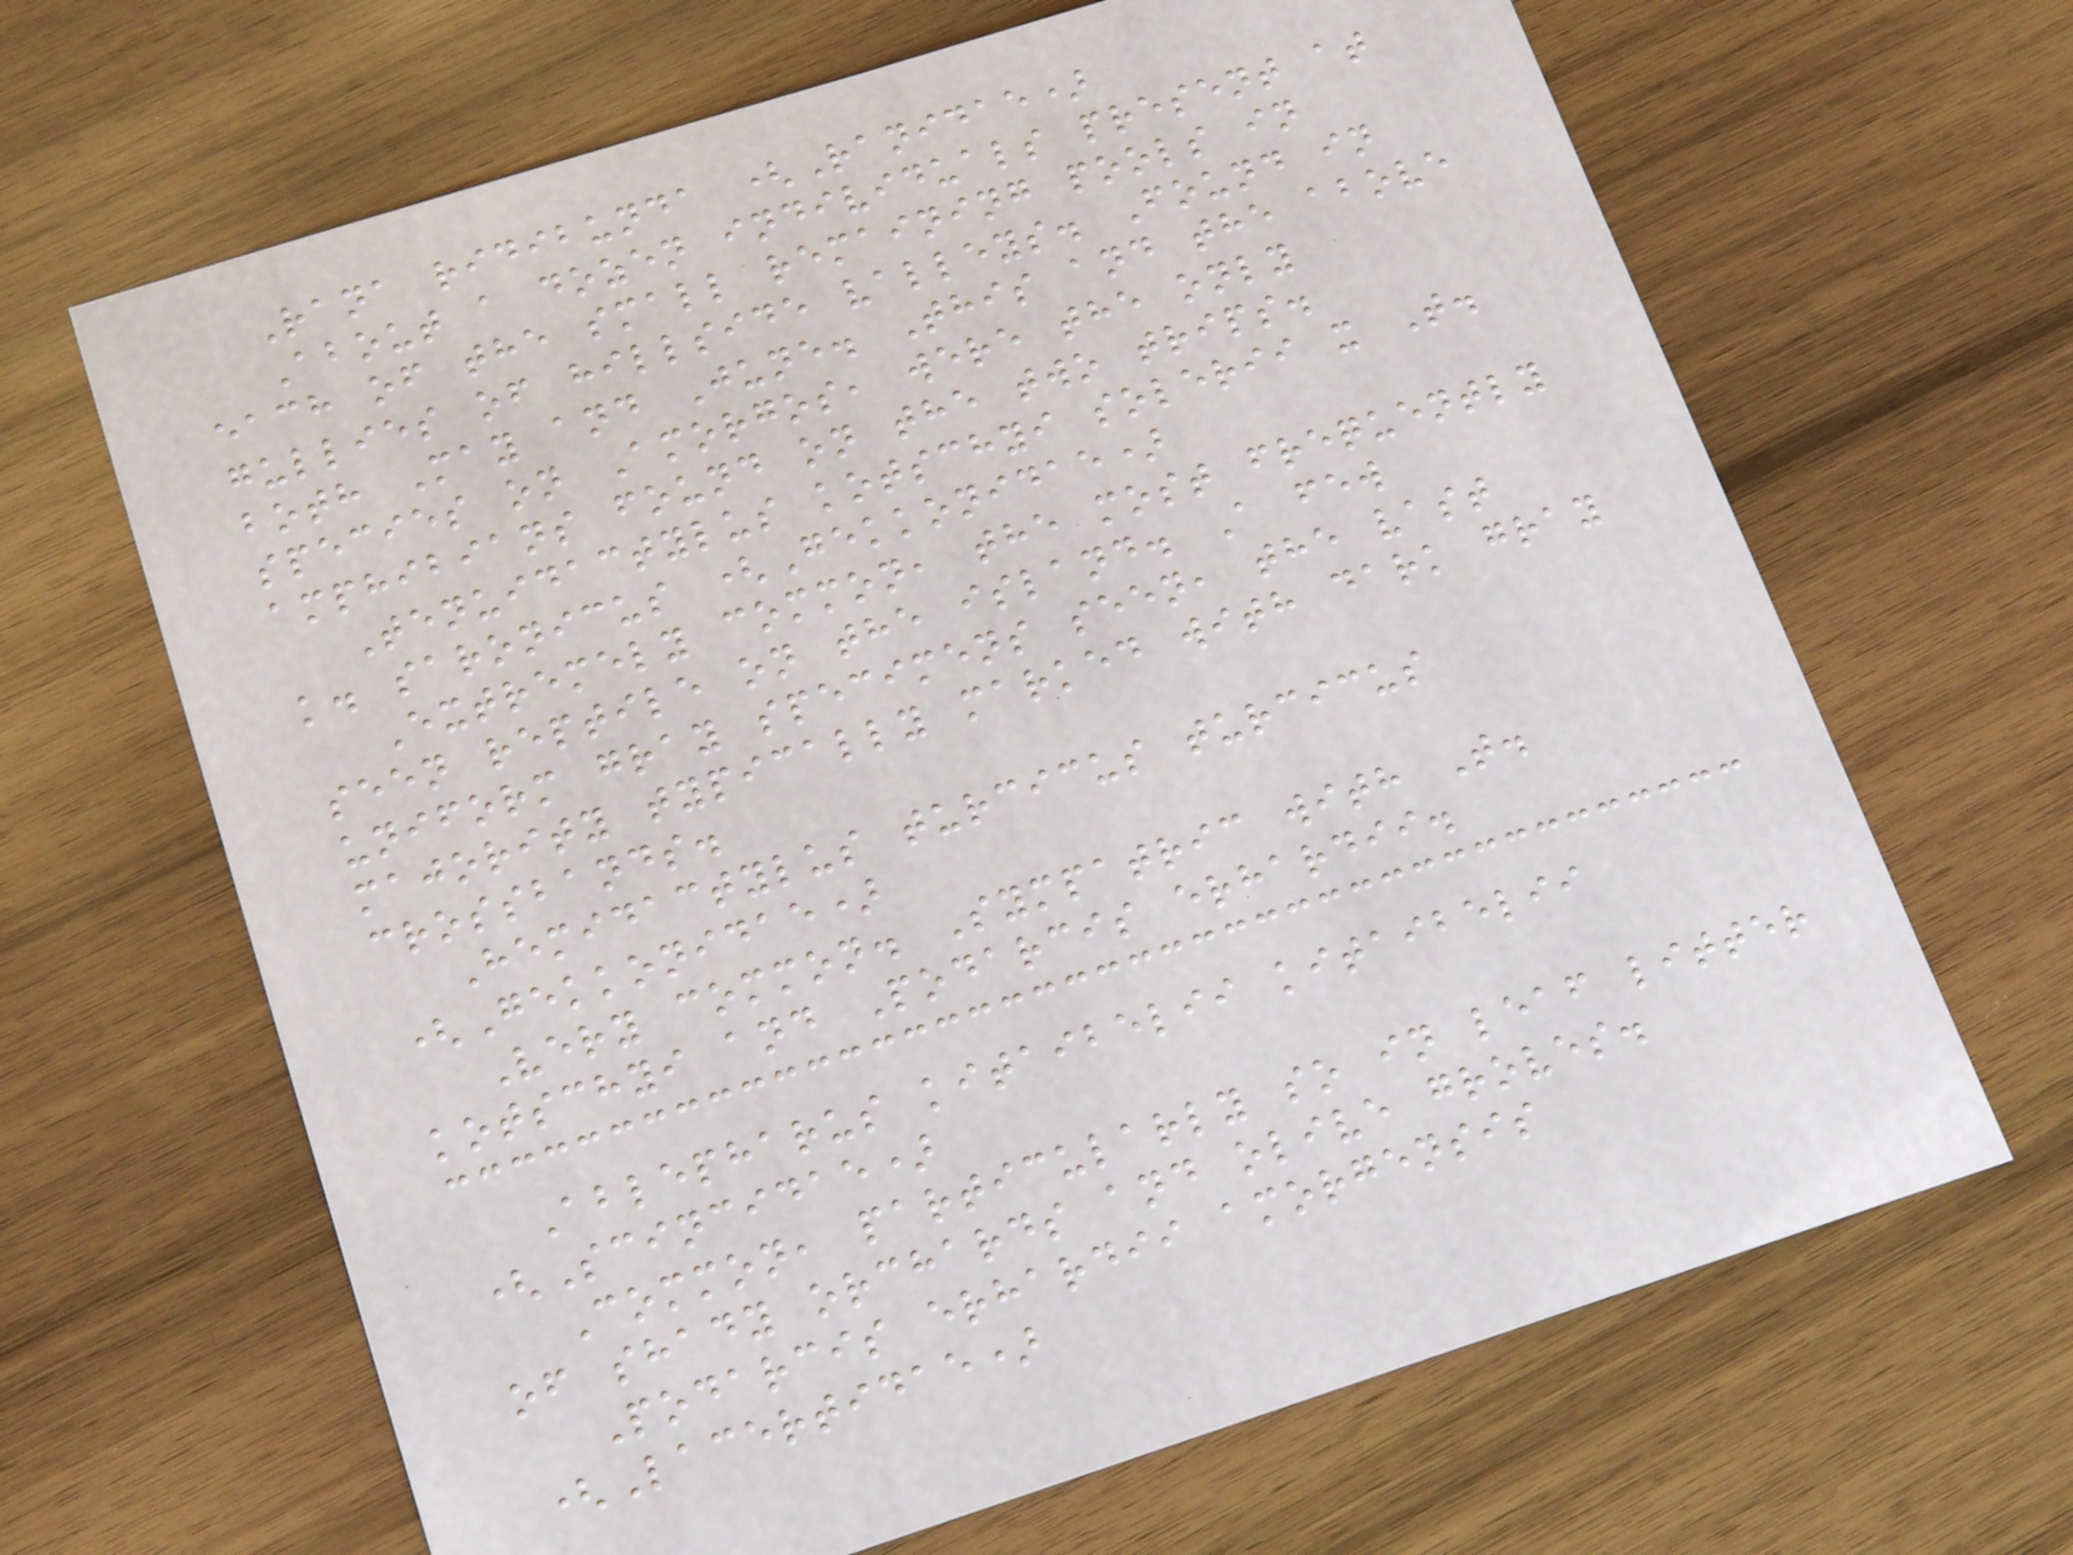Rana ridibunda (Ranidae)
About a dozen individuals present at
each of the small remaining pools in
gullies of hillside valleys. Found in
both May and June. This and the above
species on Amorgos, were the only
amphibians found on the two trips.
Tenuidactylus kotschyi solerii x T.
k. saronicus (Gekkonidae)
Extremely common, the most frequently
seen reptile on the island. A few
uniform gray specimens seen, the vast
majority typically marked with dark gray
crossbands.
Hemidactylus turcicus turcicus
(Gekkonidae)
Very common. Sympatric with T.
kotschyi and Podarcis erhardii.
Ablepharus kitaibelii kitaibelii
(Scincidae)
Common, particularly so in leaf litter
of shady orchards and olive groves.
Podarcis erhardii amorgensis
(Lacertidae)
